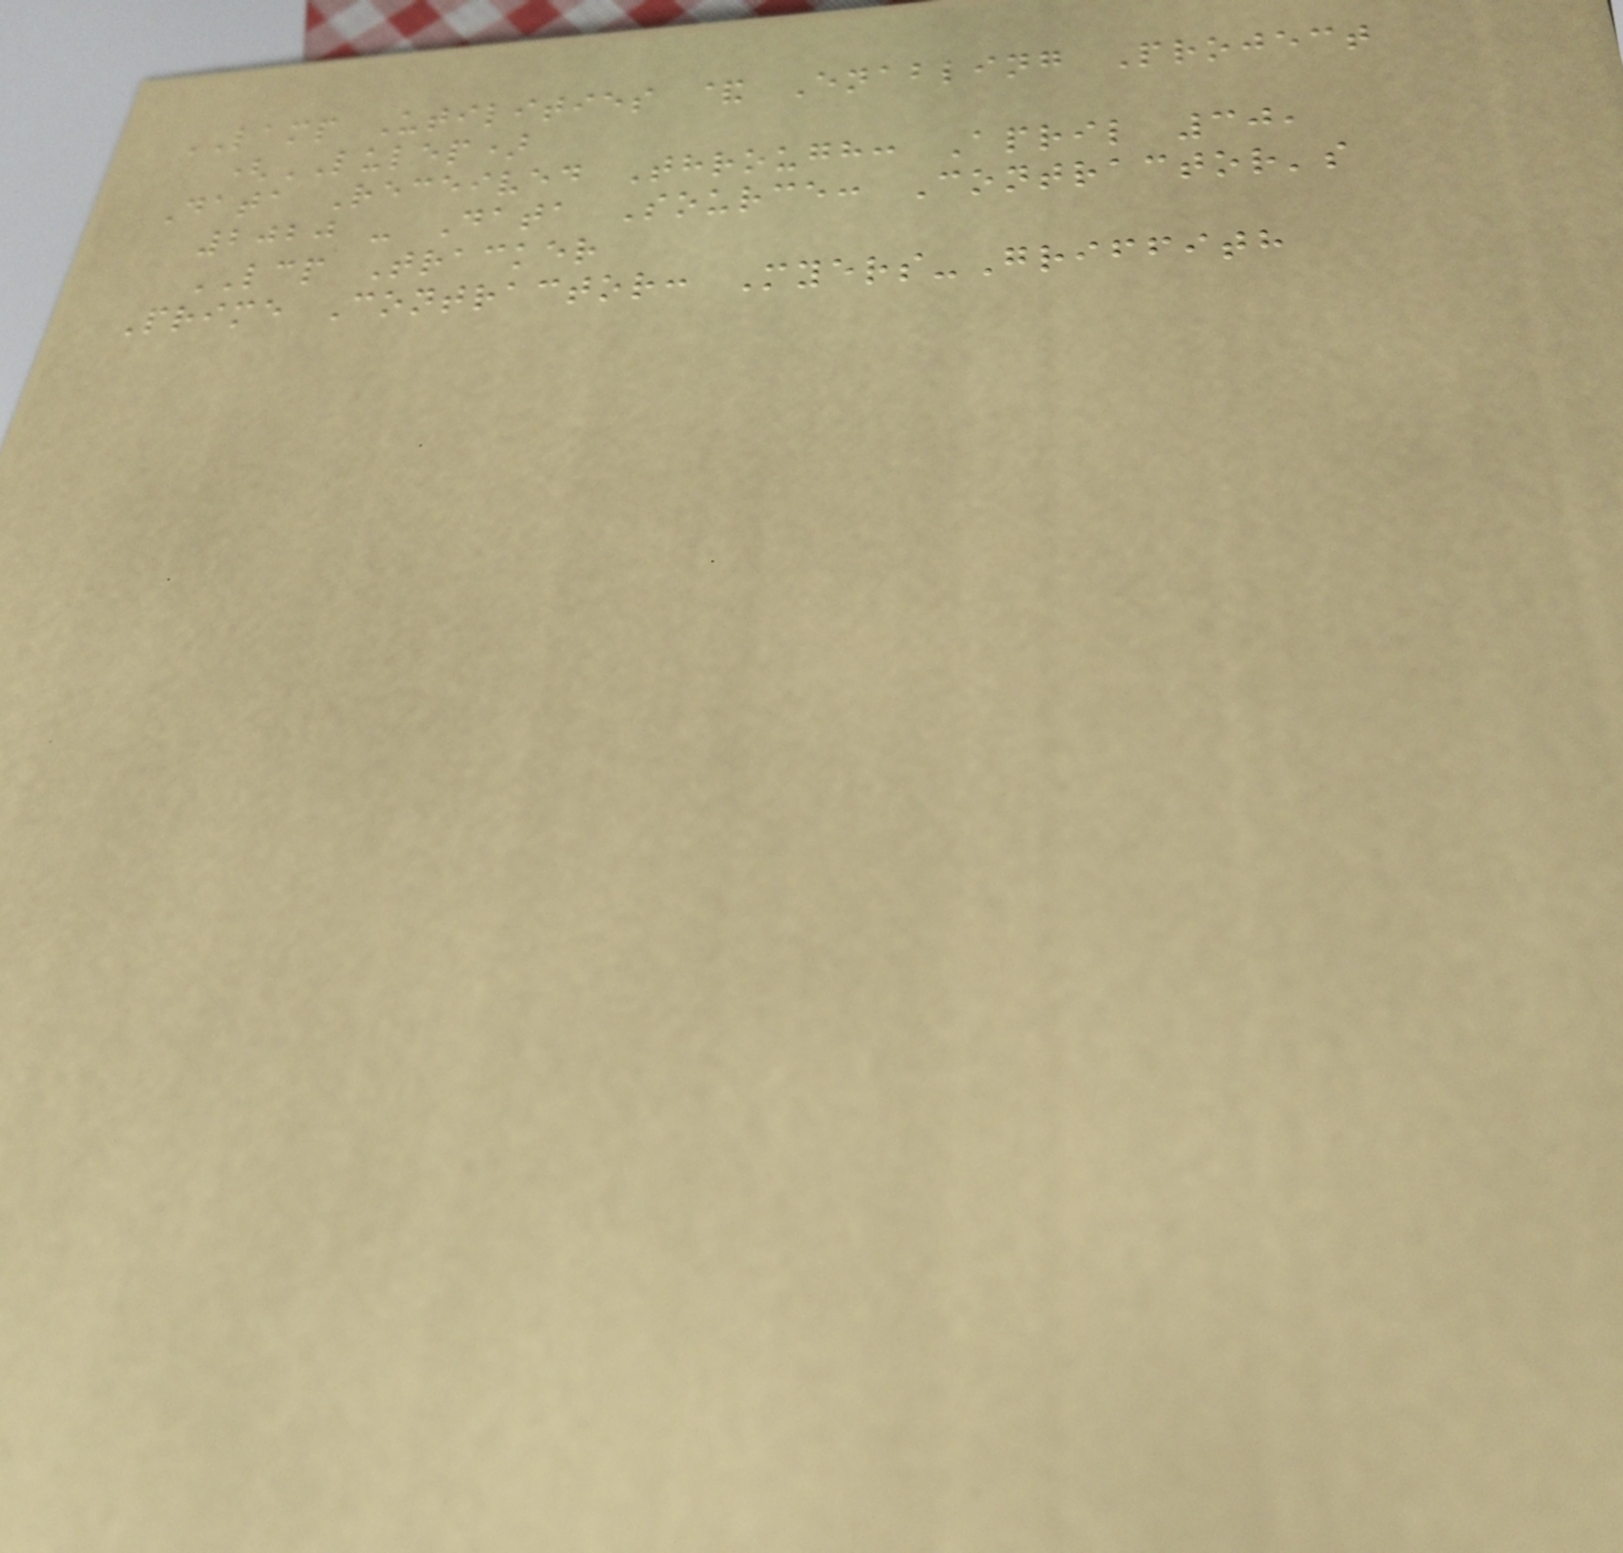LAMP Utilities & Enabling Project
(LULEP)
Data Received Through: April 30,
2020 - Data Source: Contractor's
LCP Tracker
Prime Contractor: Myers-Griffith
